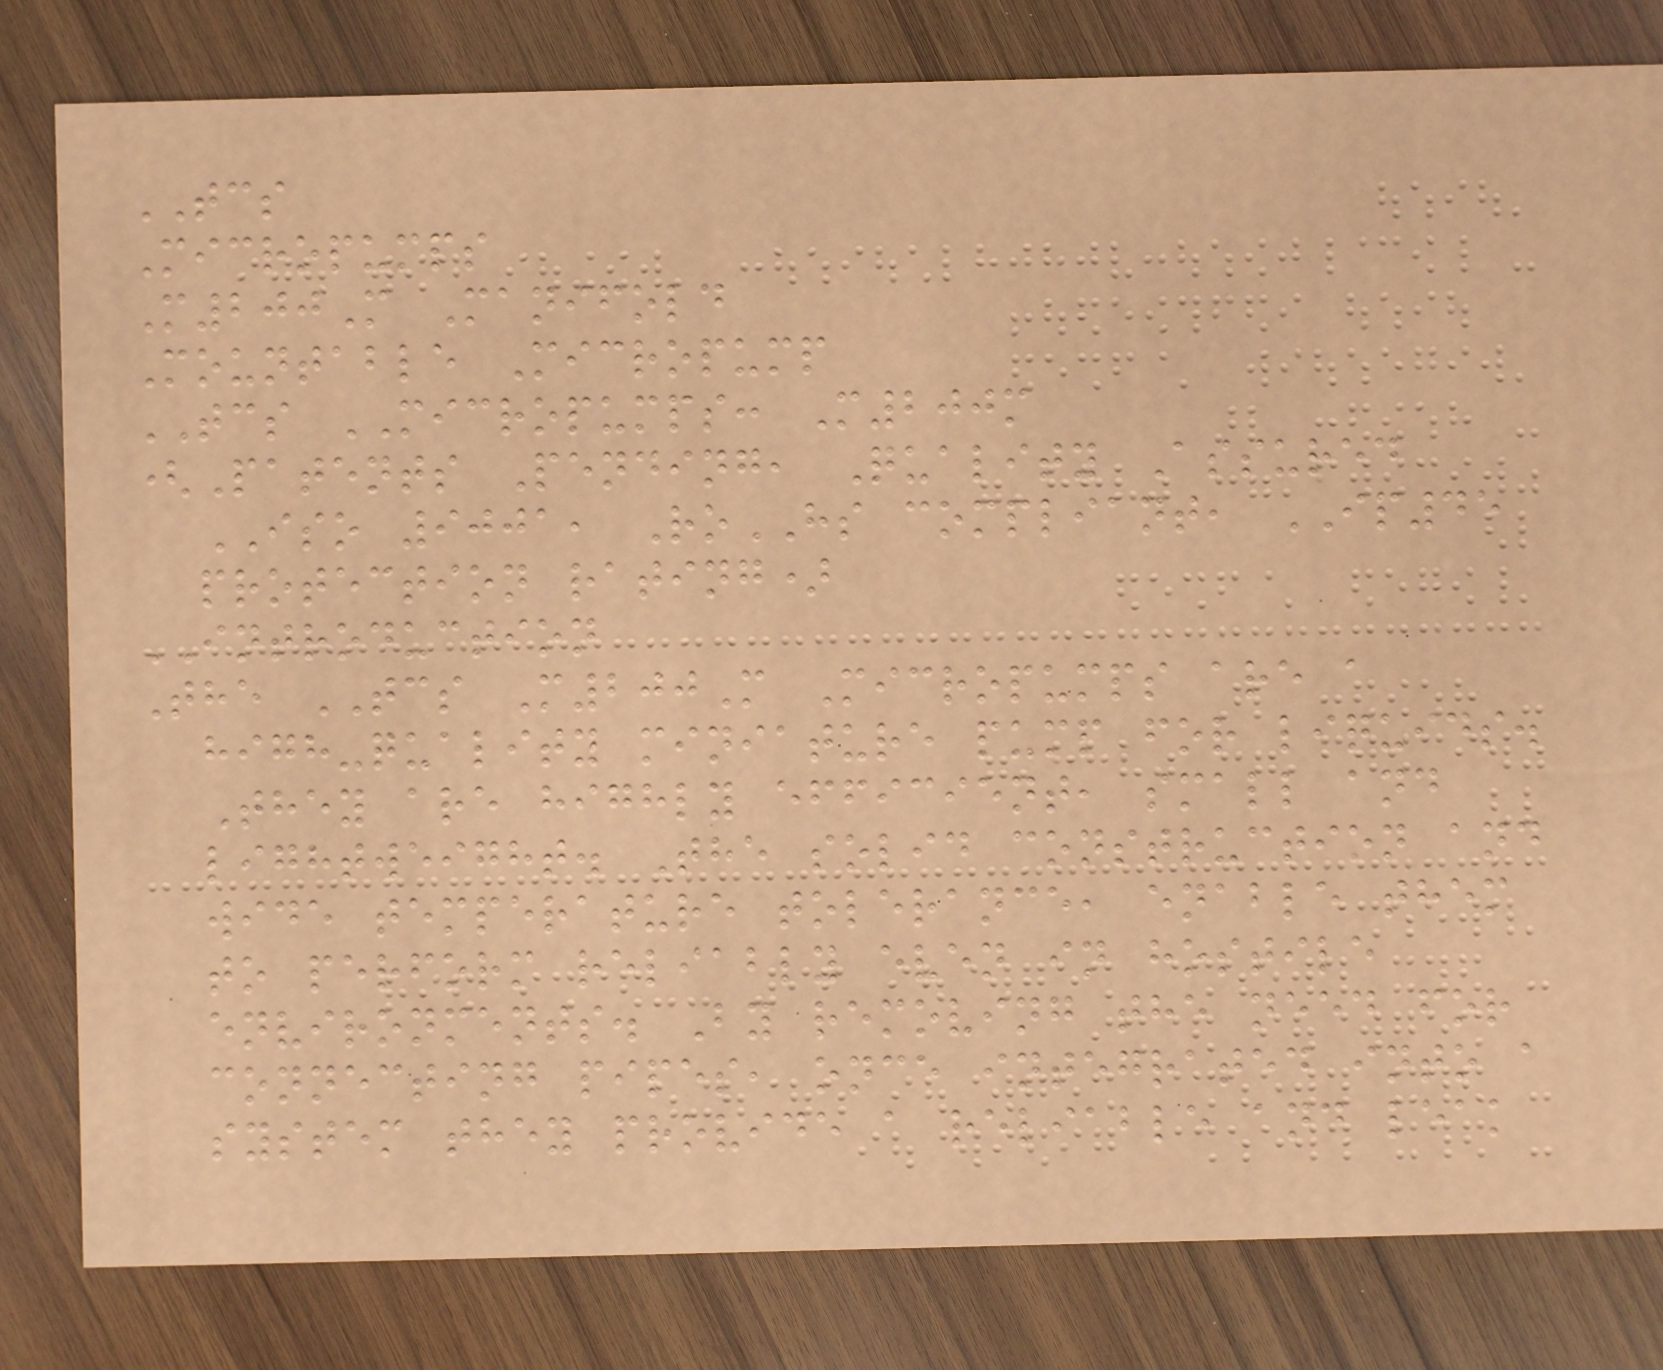TCS
Micropumps
M200M Manifold
Mountable Micropump
TCS MICROPUMPS: M200m
(Patents Pending, Quality Assured
ISO 9001, RoHS compliant, IP45
protection rating)
INTRODUCTION
The TCS M200M Micropumps are a
high-quality miniature pump for liquids.
They are highly efficient, small and
lightweight. The solid construction and
wide temperature tolerance, enable them
to perform reliably even in hostile
environments. By removing the need for
connecting pipes, once integrated into a
system they provide a reliable and leak
